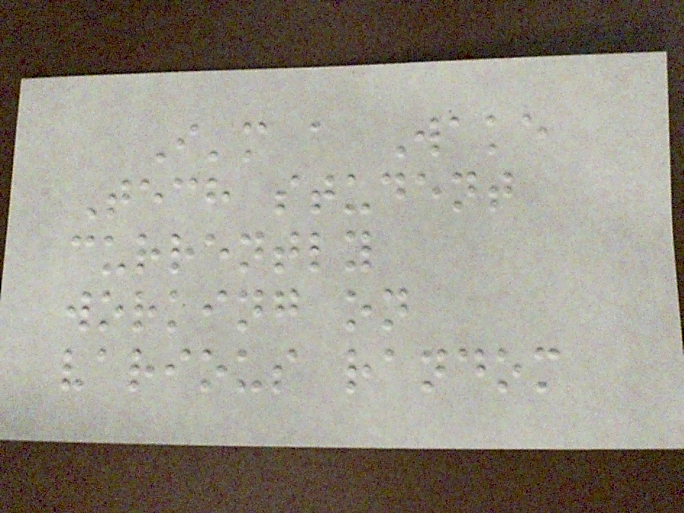I'm a Wake
Tech student
currently
working on
various random
